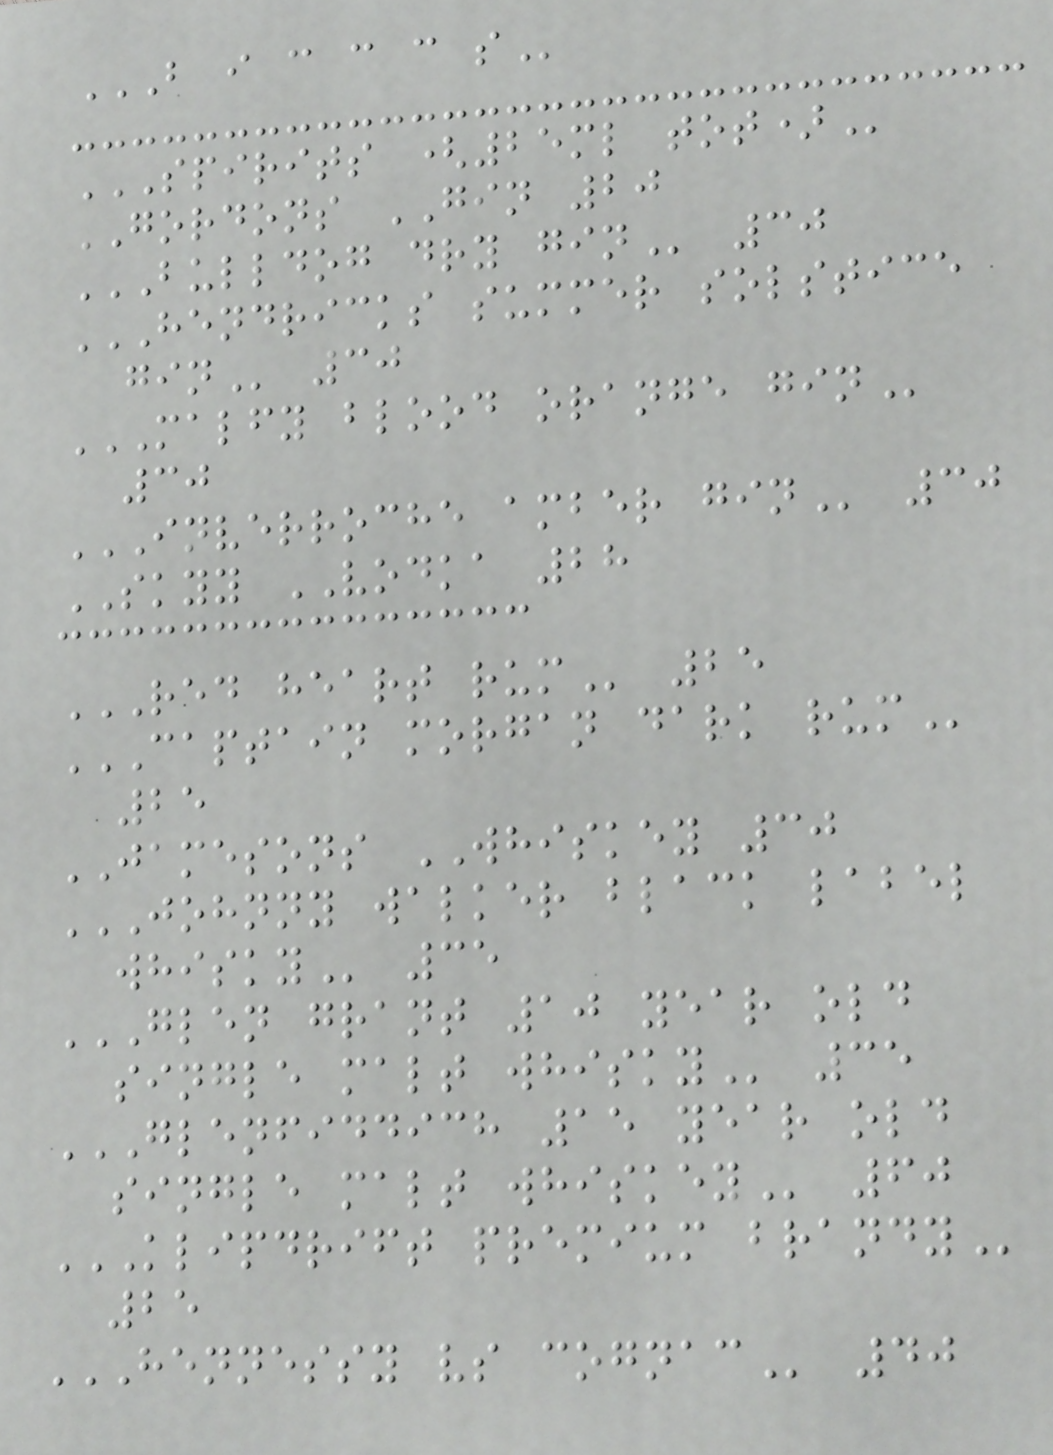B I C C C S
SPIRITS (25ML TOT)
GORDONS GIN 20
BULLDOG DRY GIN 30
HENDRICKS SUMMER SOLSTICE
GIN 30
MALFY BLOOD ORANGE GIN
30
INVERROCHE AMBER GIN 30
SKYY VODKA 28
RED HEART RUM 25
CAPTAIN MORGAN DARK RUM
25
JAMESONS WHISKEY 30
JOHNNY WALKER BLACK LABEL
WHISKY 35
GLEN GRANT 10 YEAR OLD
SINGLE MALT WHISKY 35
GLENFIDDICH 15 YEAR OLD
SINGLE MALT WHISKEY 60
KLIPDRIFT PREMIUM BRANDY
25
HENNESSY VS COGNAC 40
